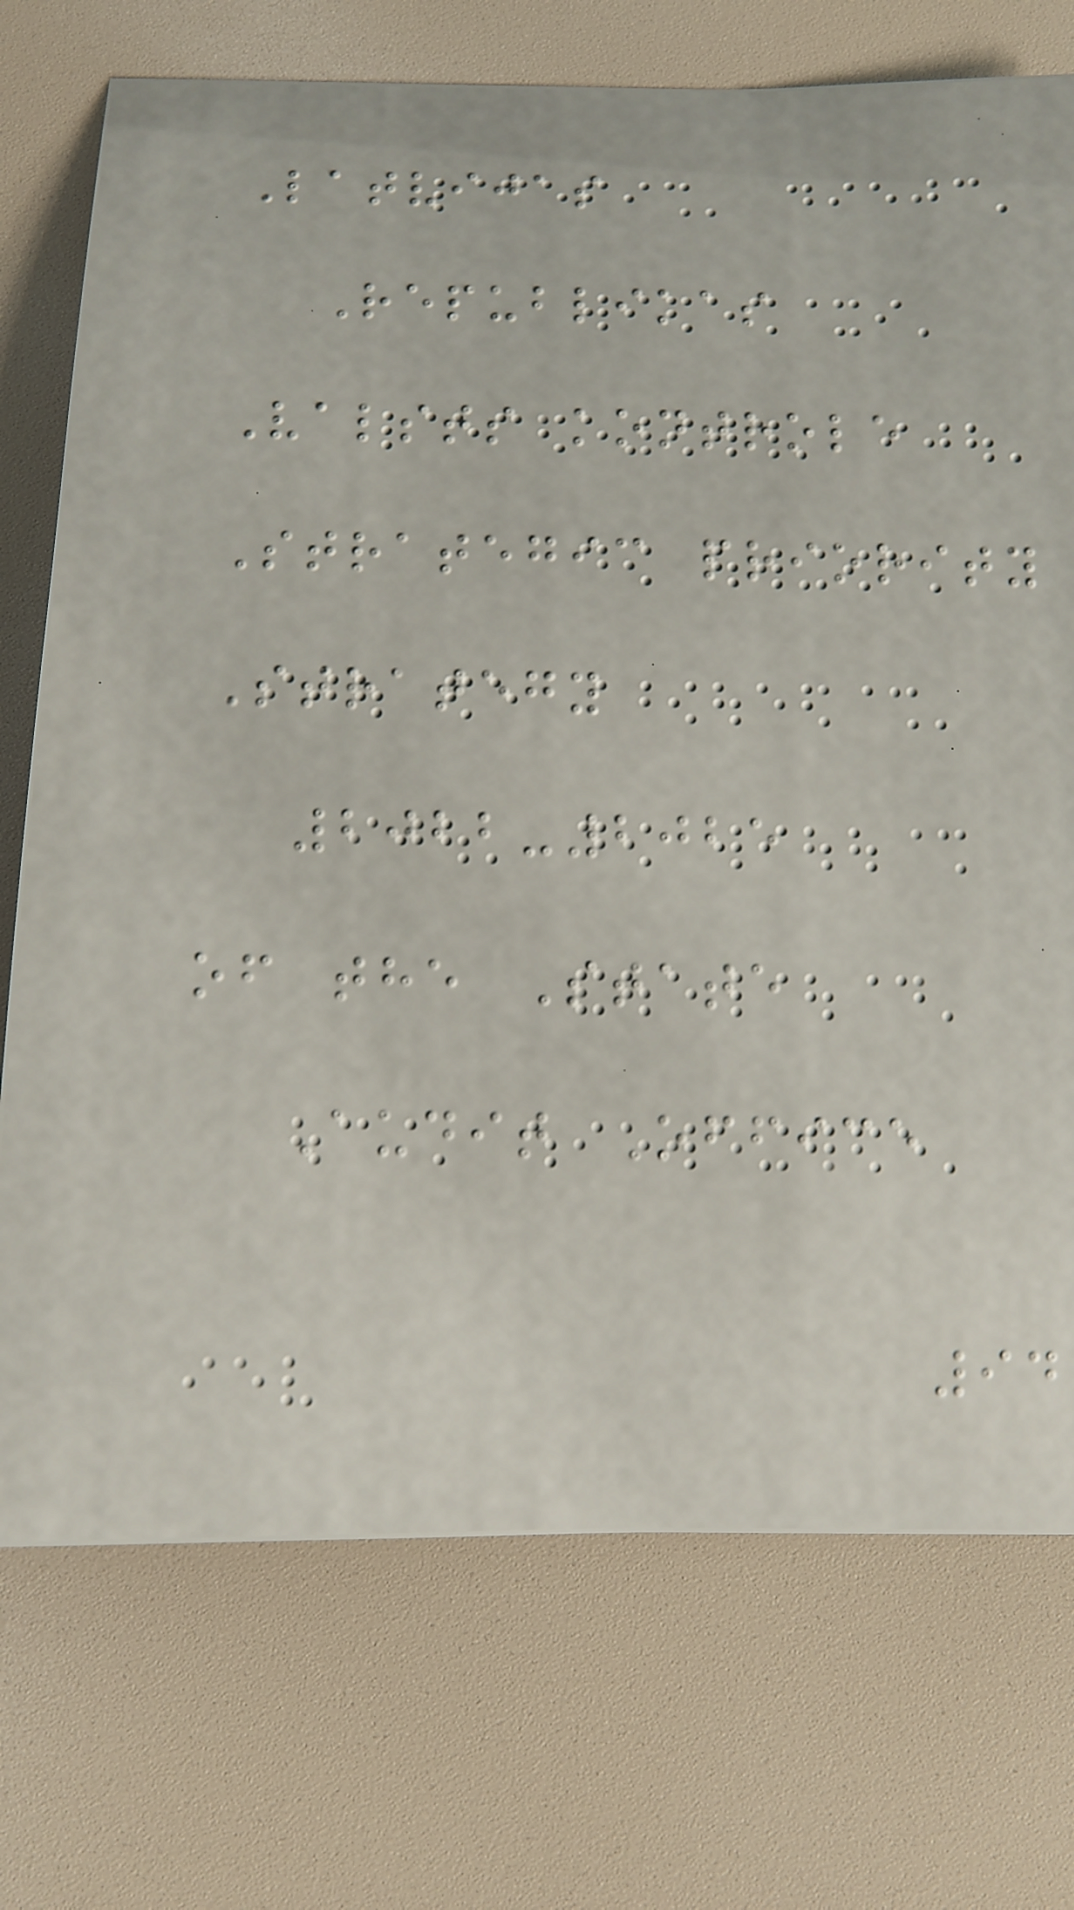Latvijas
Republikas
Valsts kontrole
Strategic priority
Strategy
2022-2025
of the State
Audit Office
94
